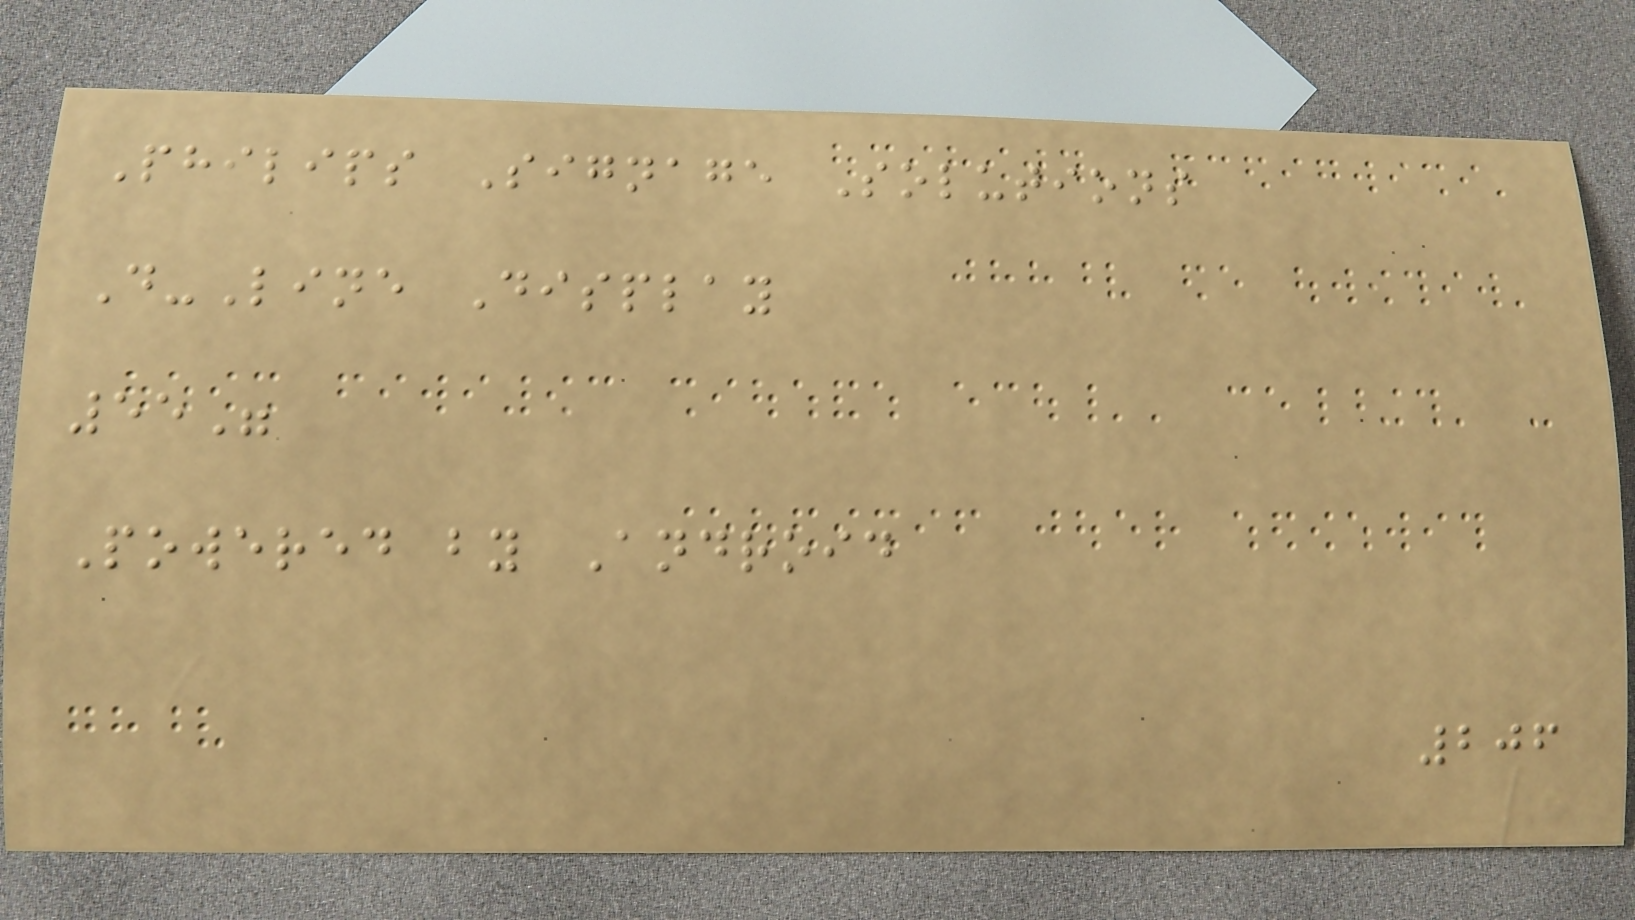Philips Signage Solutions
D-Line Display
55"
Powered by Android
206
